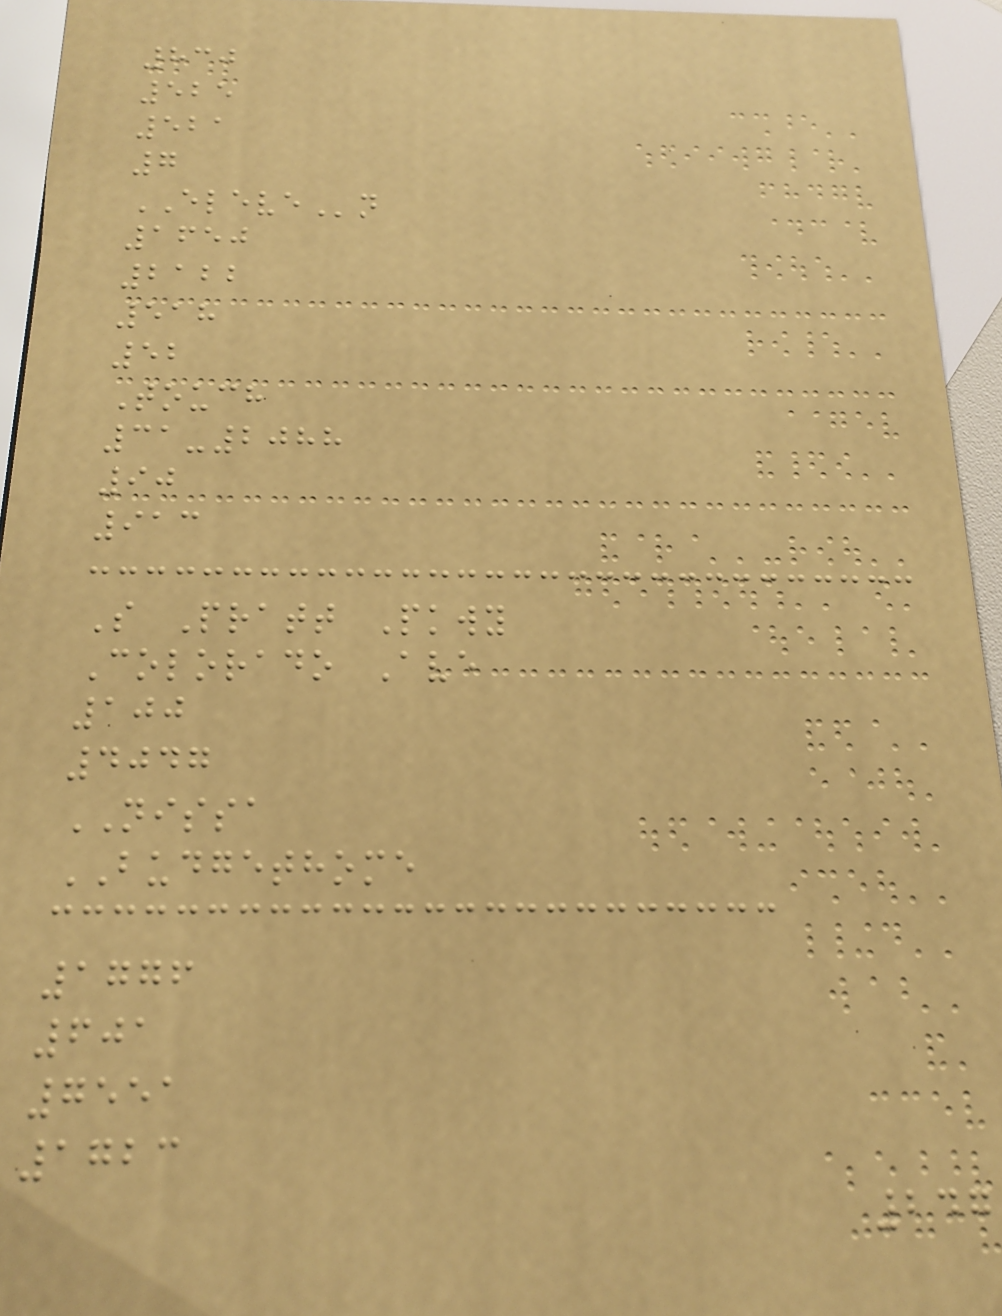830
525
521
7
ELEVEn
1650
2122
518
52
Touch
31-2088
90
913
S Pratt Pkwy
Colorado Ave
100
4047
NISSA
BUDGETHOME
1776
601
7551
1723
247
